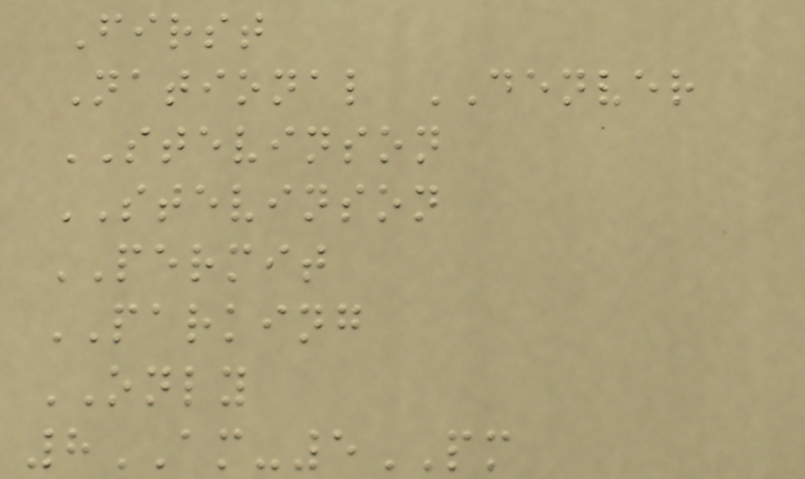First
National DENVER
STEVINSON
STEVINSON
PERMIT
PARKING
ONLY
8AM-5PM
